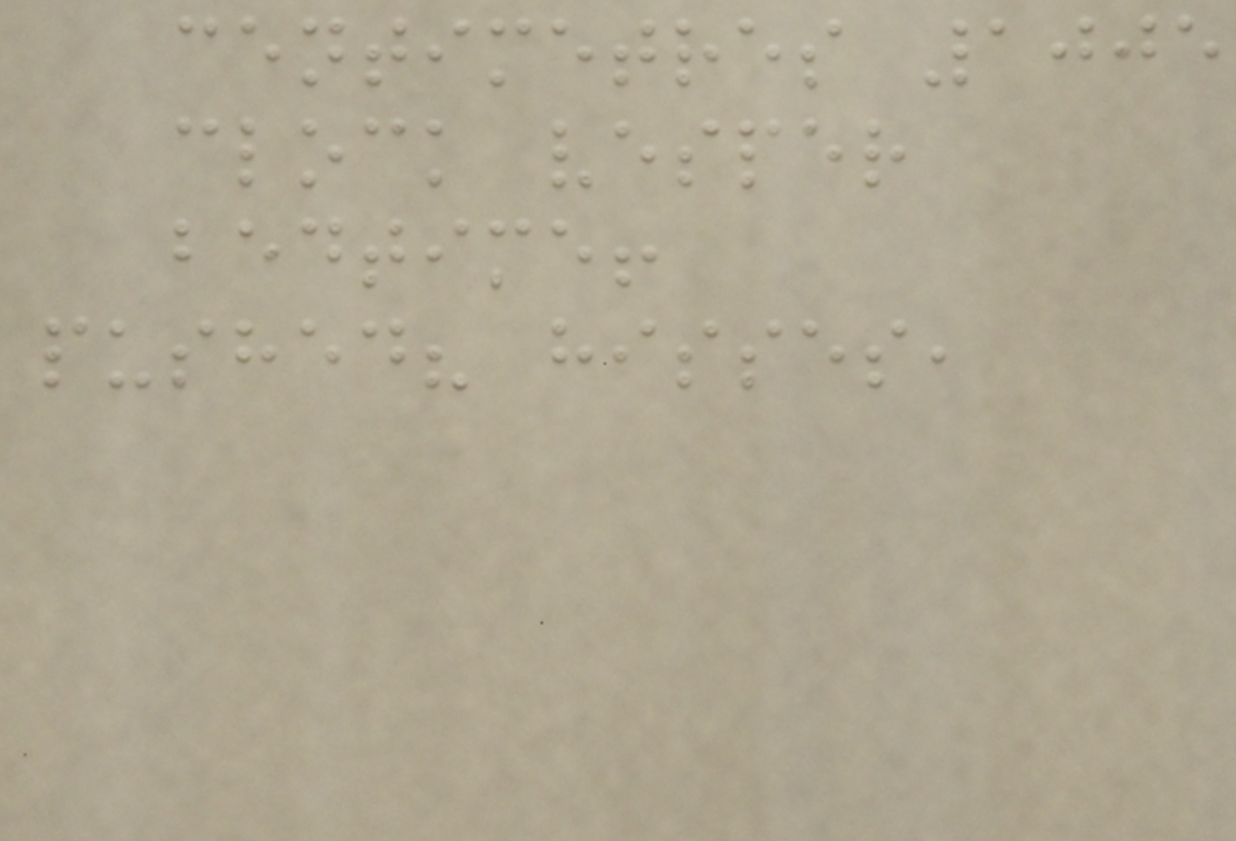centimetres 1005
clock vesper
bedtime!
pushed? hisses,
